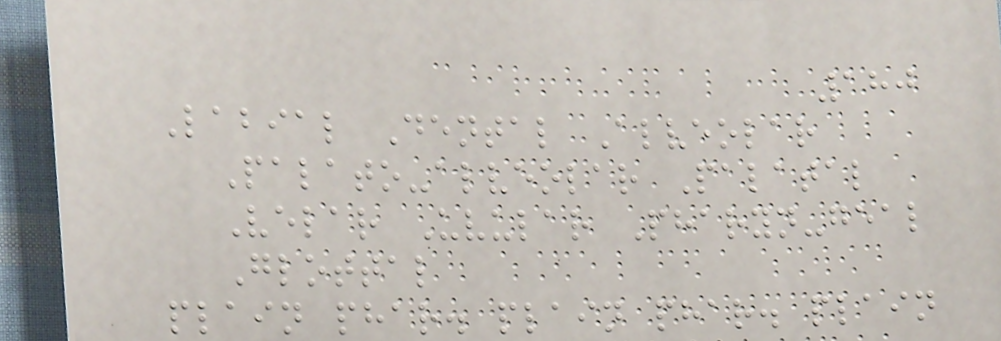180
Labial Dental Alveolar
Palato-alveolar Palatal
Velar Uvular Pharyn-geal
Glottal
plain phar. plain phar. plain
